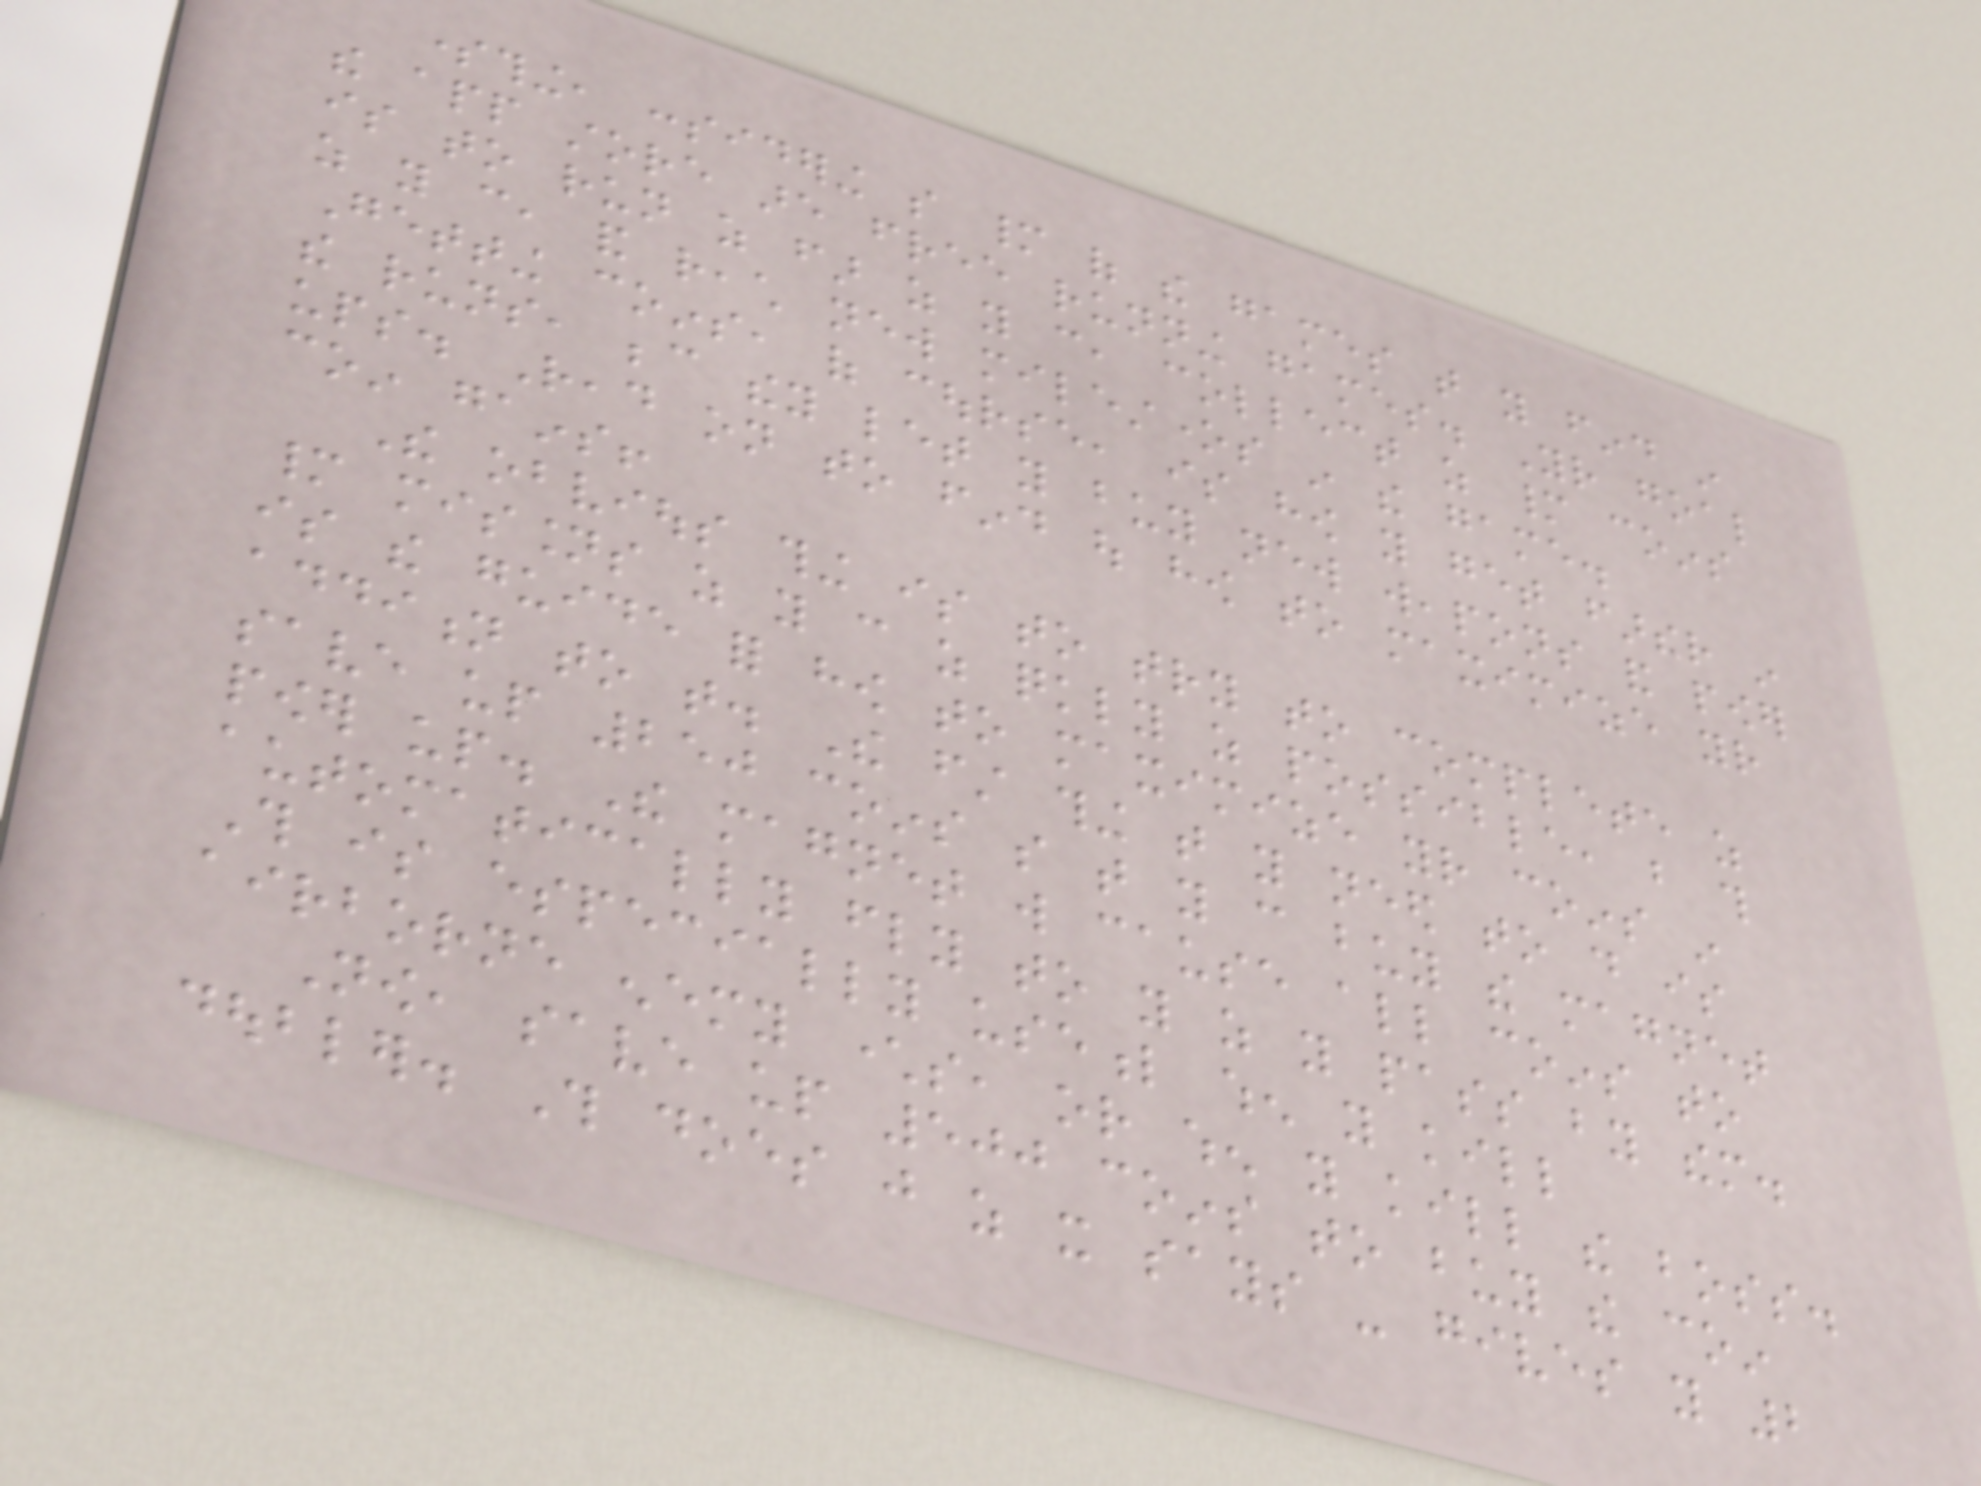something, considering so many of the games that you find in
the app store are free running games. Your goal
is to run as far as you can, collect as many coins
as you can, and reach new milestones in the game.
Getting coins, of course, is how you get farther in
the runs, because they let you buy new weapons and power
ups. Read on to find out how to maximize your
coin gains!
The obvious thing is to try to complete as
many missions as you can as quickly as possible, but this
is the guide for how to maximize your coins in
addition to that. The first thing that you need to do is
save up 250 coins so that you can buy the magnet
power up. The magnet will cause all coins to
automatically fly to you as you pass by them.
This is especially useful when you kill
airborne enemy characters, or when you kill the boss.
Now, save up 500 coins to buy the coin
doubler. This does just as it says - gives you 2
